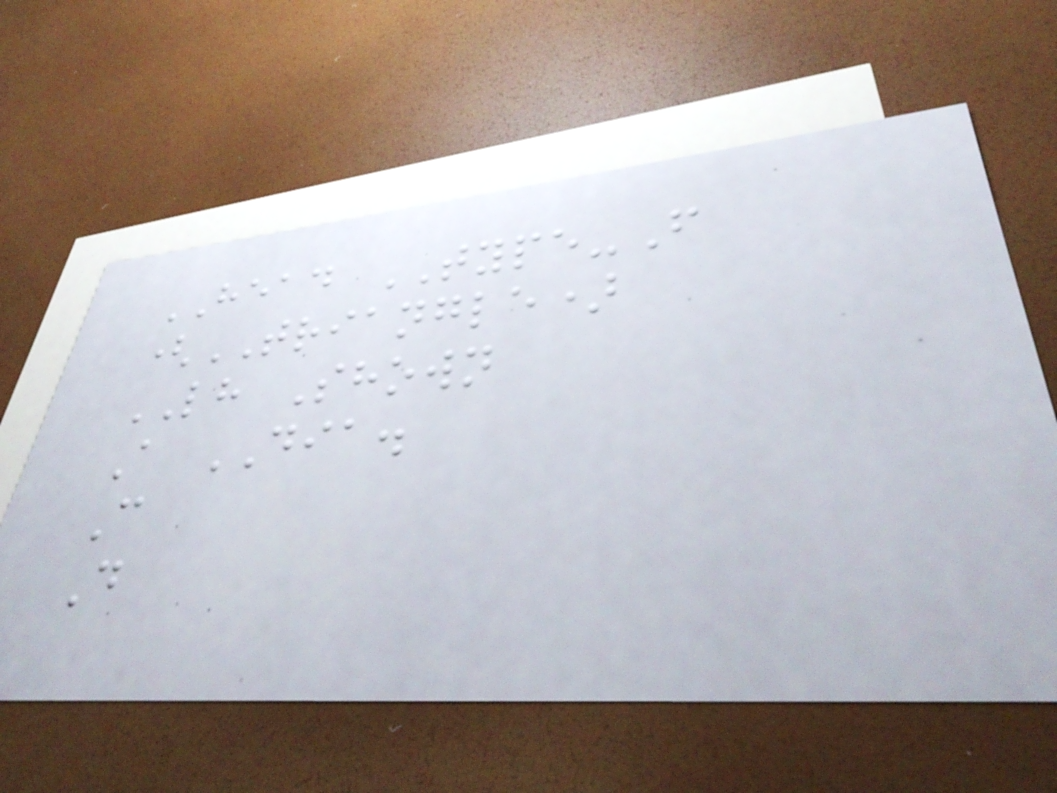HEAD TYPE-F
(TRIANGLE)
LH Shown
A DIA.
C
D
